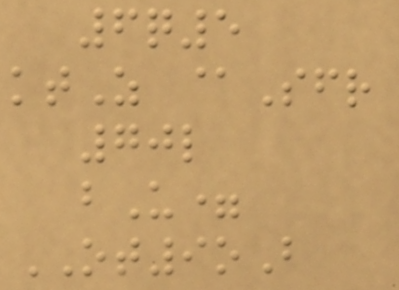6q5
ktZ @Sfr
70l
bU=
OT9oB
